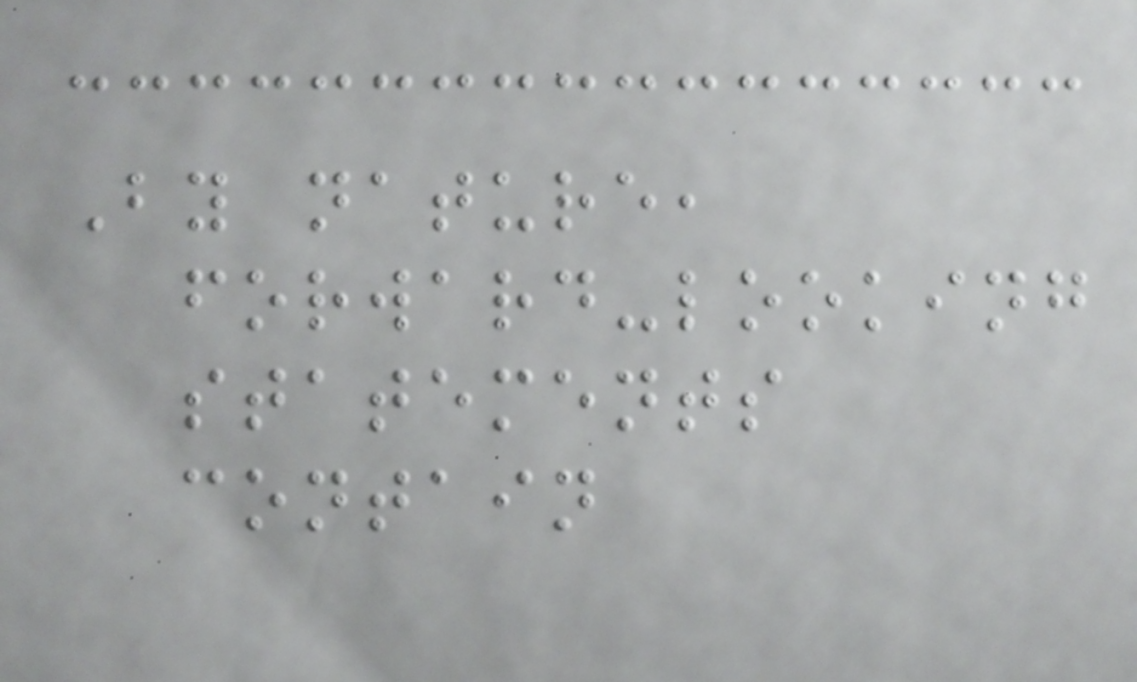By nature,
forward-looking
statements
contain
